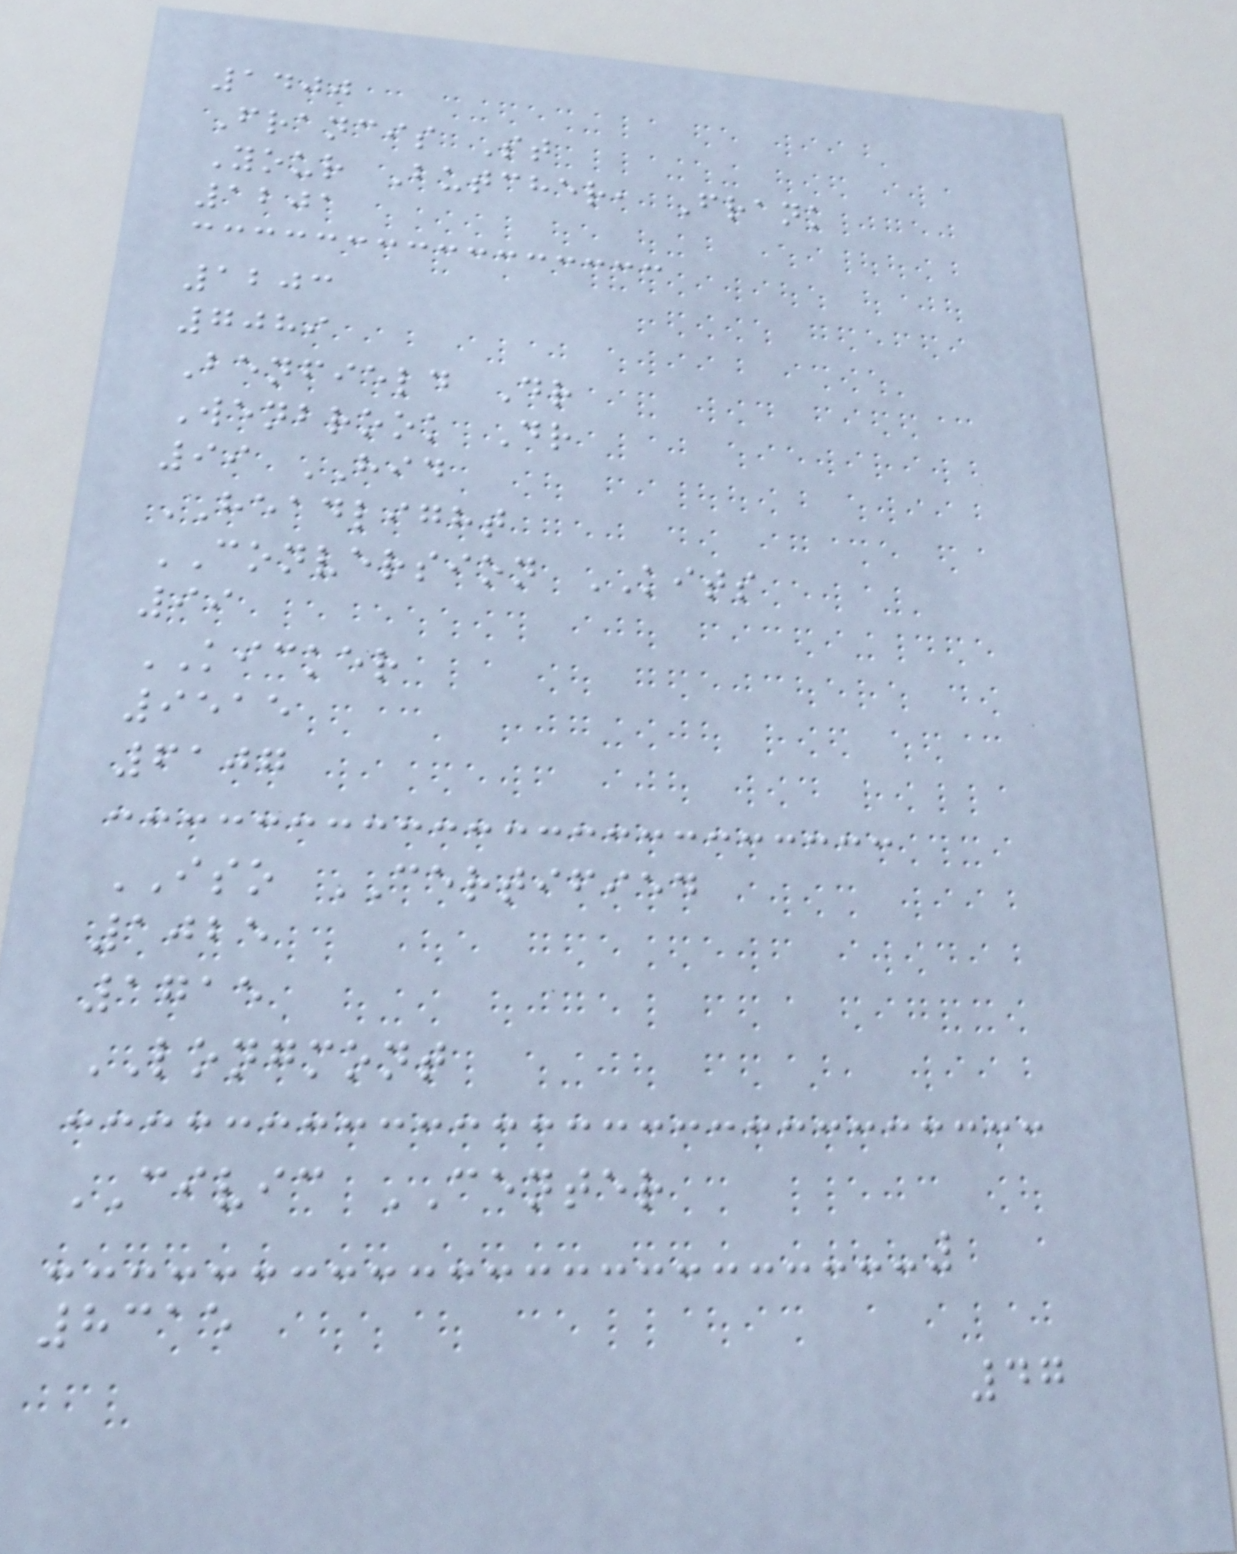1400
Francis St
Your Butcher, Frank
1201
1203
7089
Benfield Dr
Wenbrook Dr
99 HID
HEADLIGHT
CONVERSION KITS
99
KICKER
9515
6107
ISO CERTIFIED
1025
1715
LONGMONT
CIVIC CENTER
8315
47
